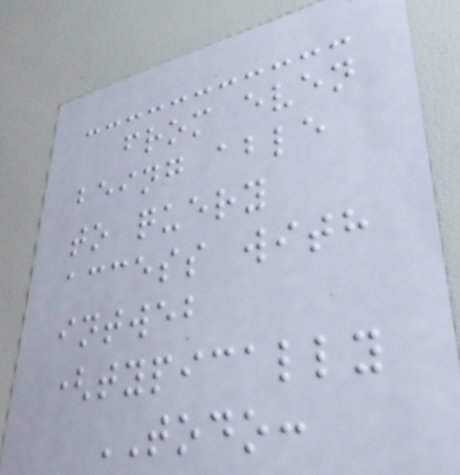from even
being able
to query
access with
intweb
(typically
TODO:
